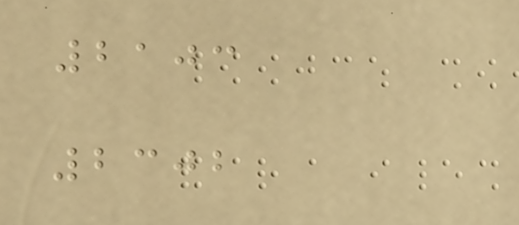2103
2302
